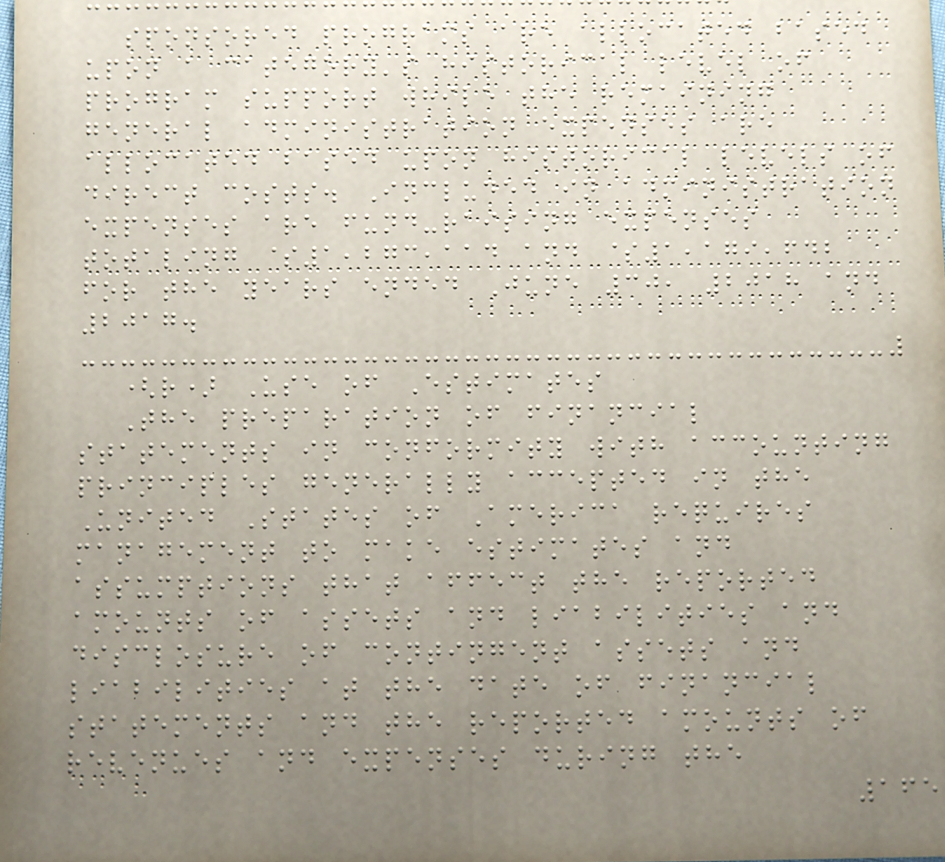sponsored programs are allocated based
upon a category's historical level of
program support while the remaining
general administration expenses are
allocated based upon historical levels of
direct costs. Included in administration
expenses are fund-raising expenses
totaling $1,273,114 and $1,179,642
for the years ended June 30, 2018 and
2017.
(r) Use of Estimates
The preparation of financial
statements in conformity with accounting
principles generally accepted in the
United States of America requires
management to make estimates and
assumptions that affect the reported
amounts of assets and liabilities and
disclosure of contingent assets and
liabilities at the date of financial
statements and the reported amounts of
revenues and expenses during the
165
